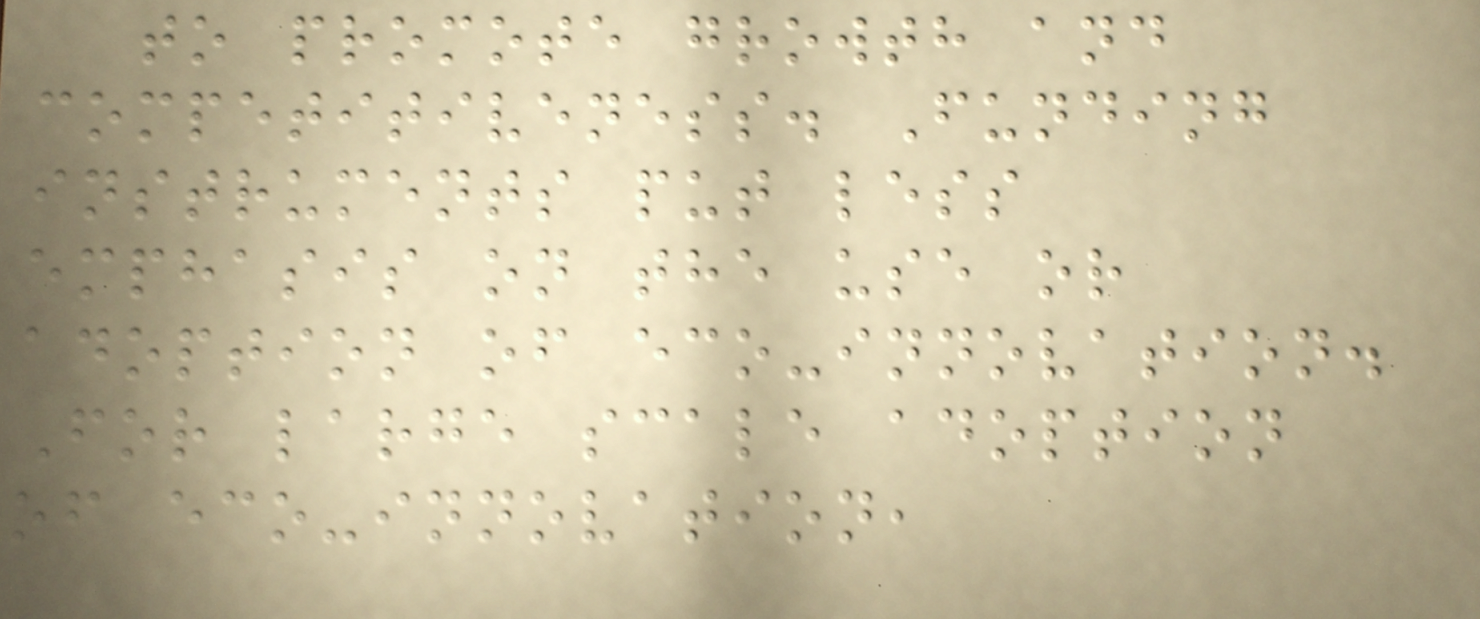to promote growth and
competitiveness. Funding
instruments put less
emphasis on the use or
adoption of eco-innovation.
For large scale adoption
of eco-innovation,
